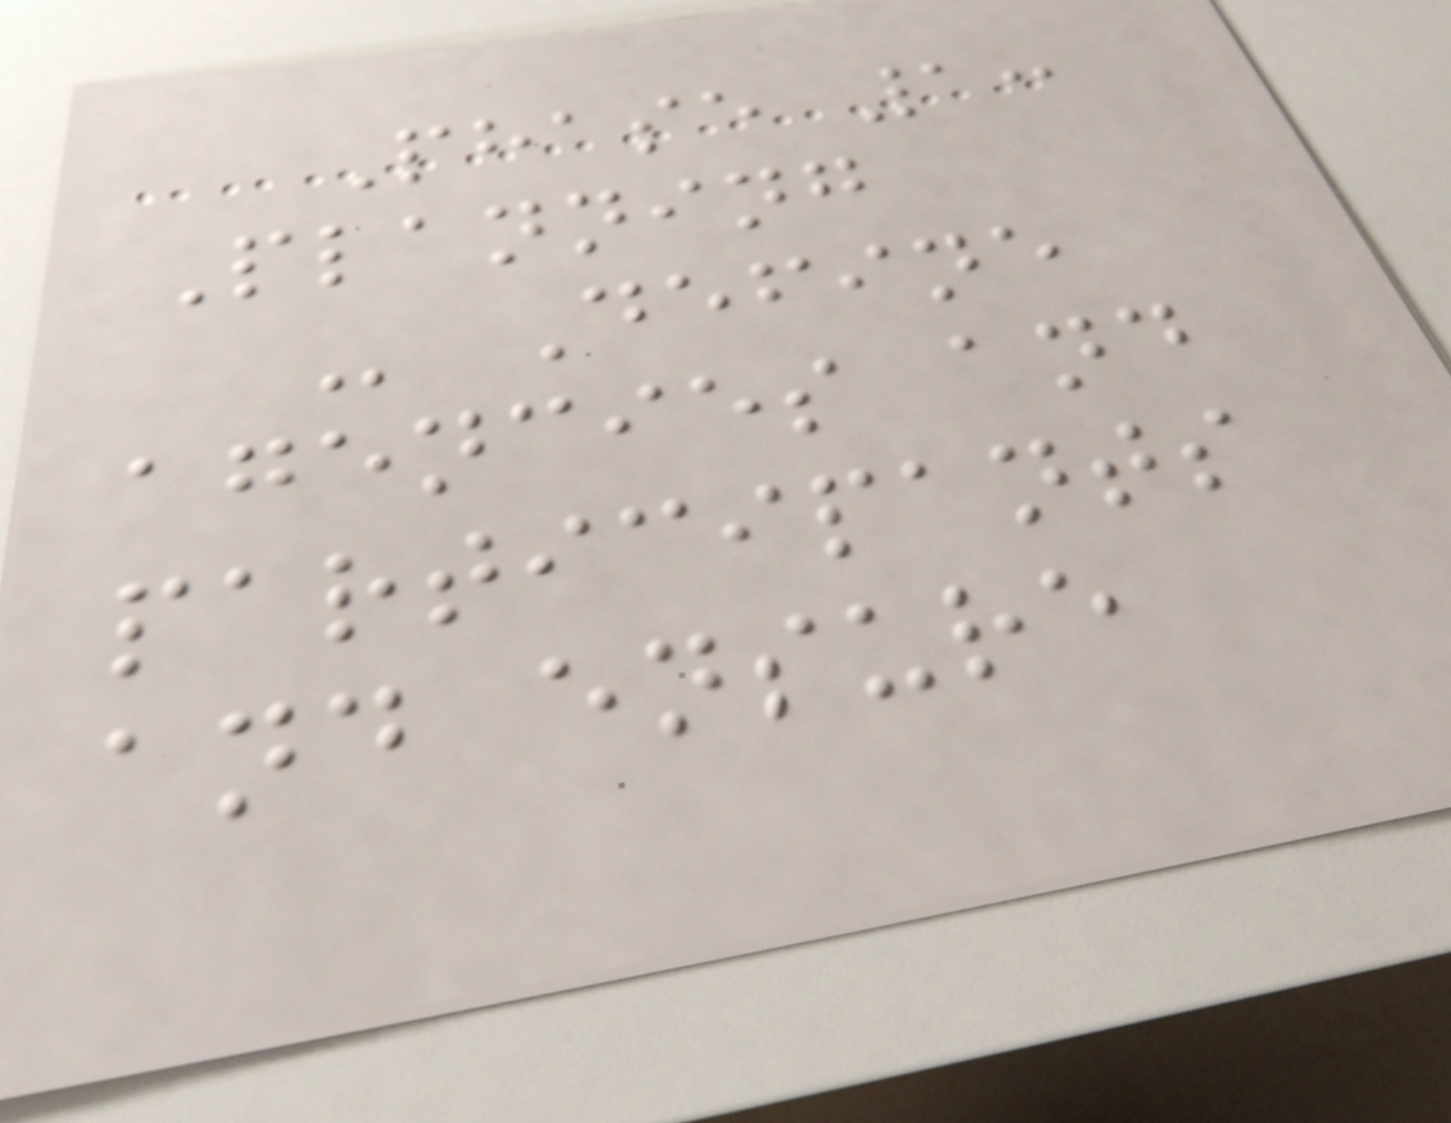Phase 1:
Planning
- Define
agencies and
participants
and ensure
